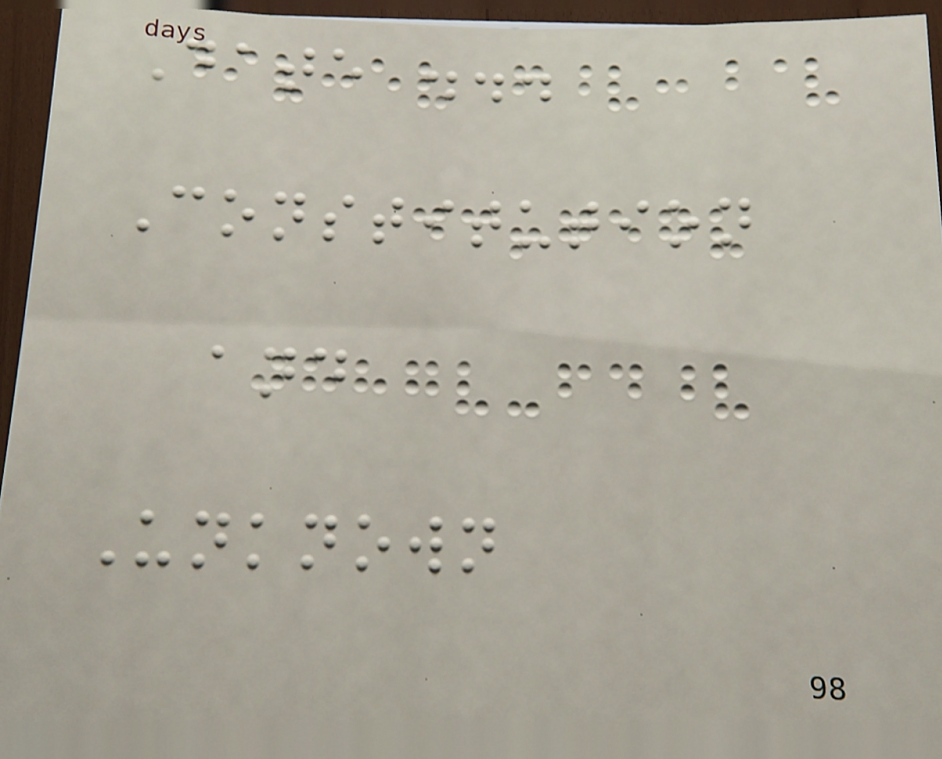Date ...
Constitution
and
Unknown
